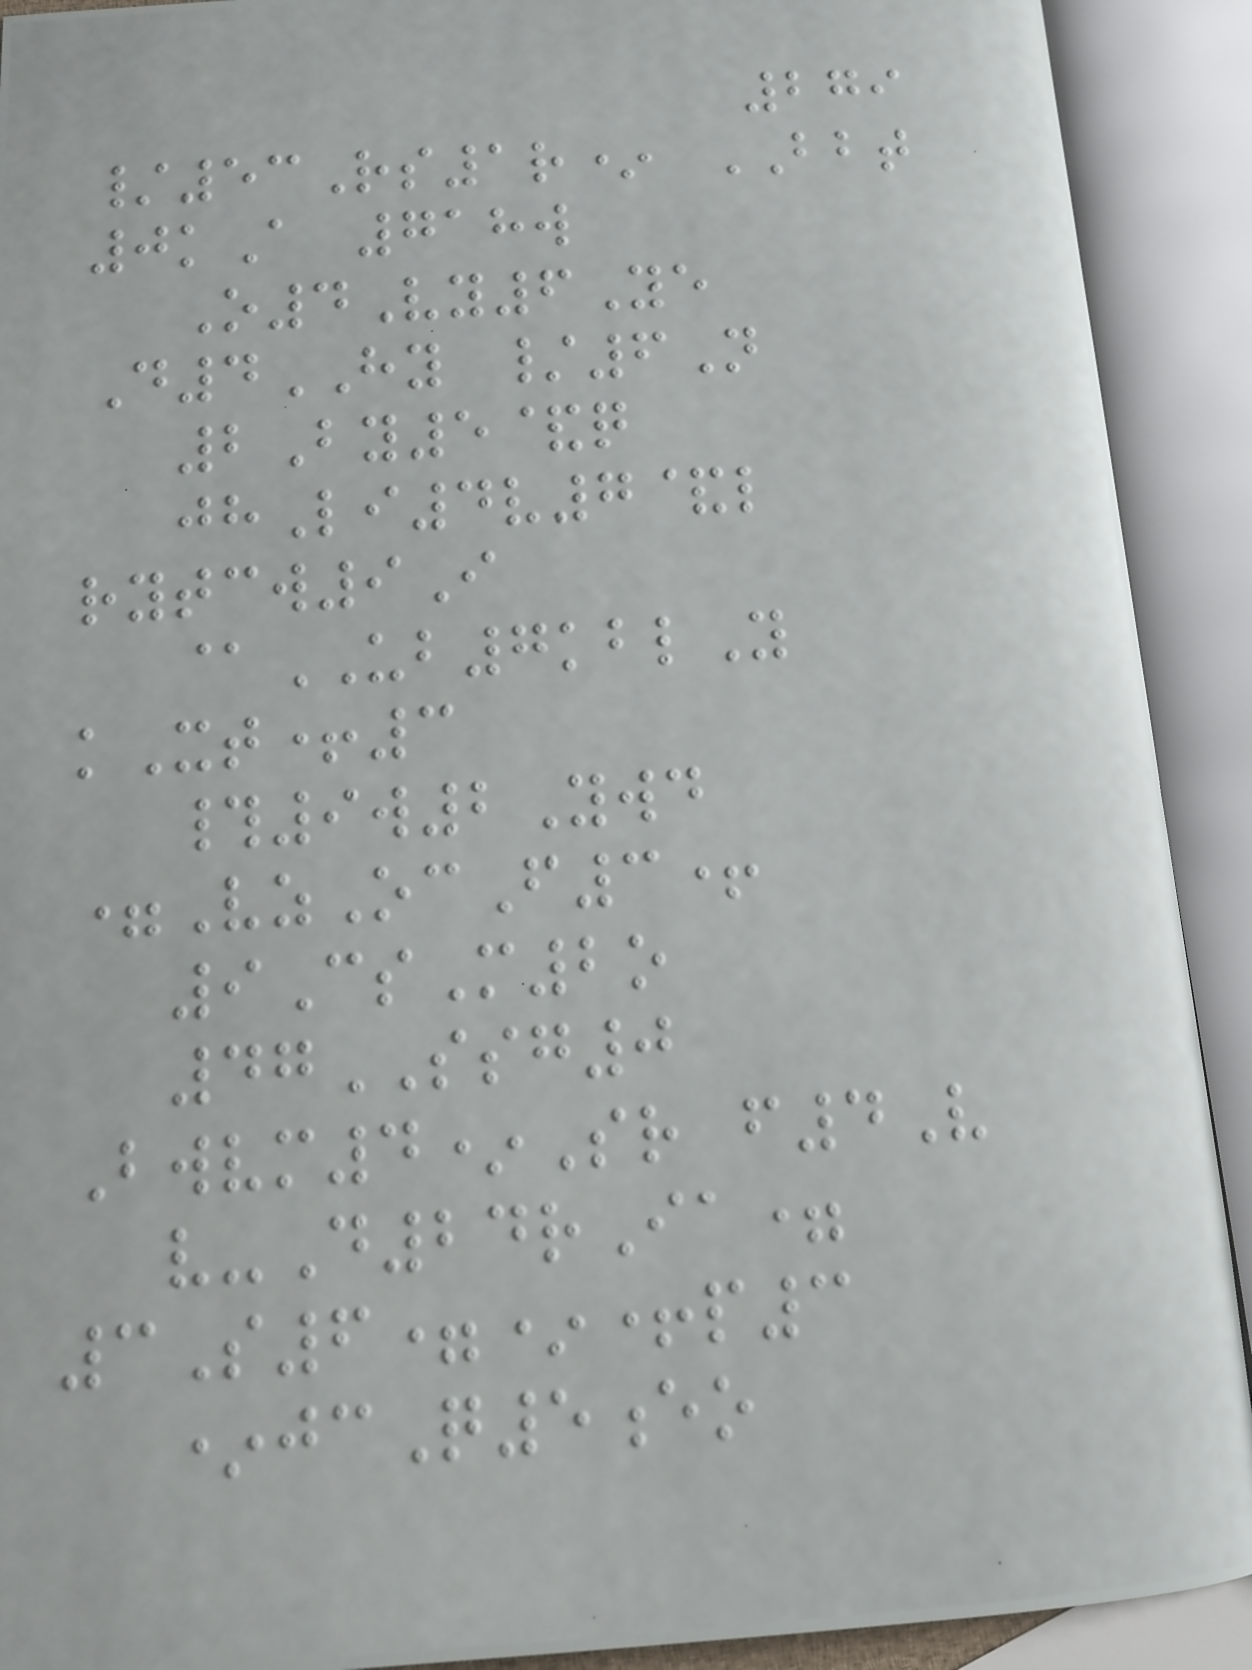279
/53Rs1r* BBT
0kA 718w
O4Vy6Ye
D4HY /6N
2By5&q
jhLi4v7&l
rytcw9I
@UB7kblY
kXt+3
#9w2Ywd
=VzOcF3+
9CsM2o
47SSG0
Bwvm4*Sr f4V
v-D24rIa=
3S6=*+p3
*jcQ5eo
